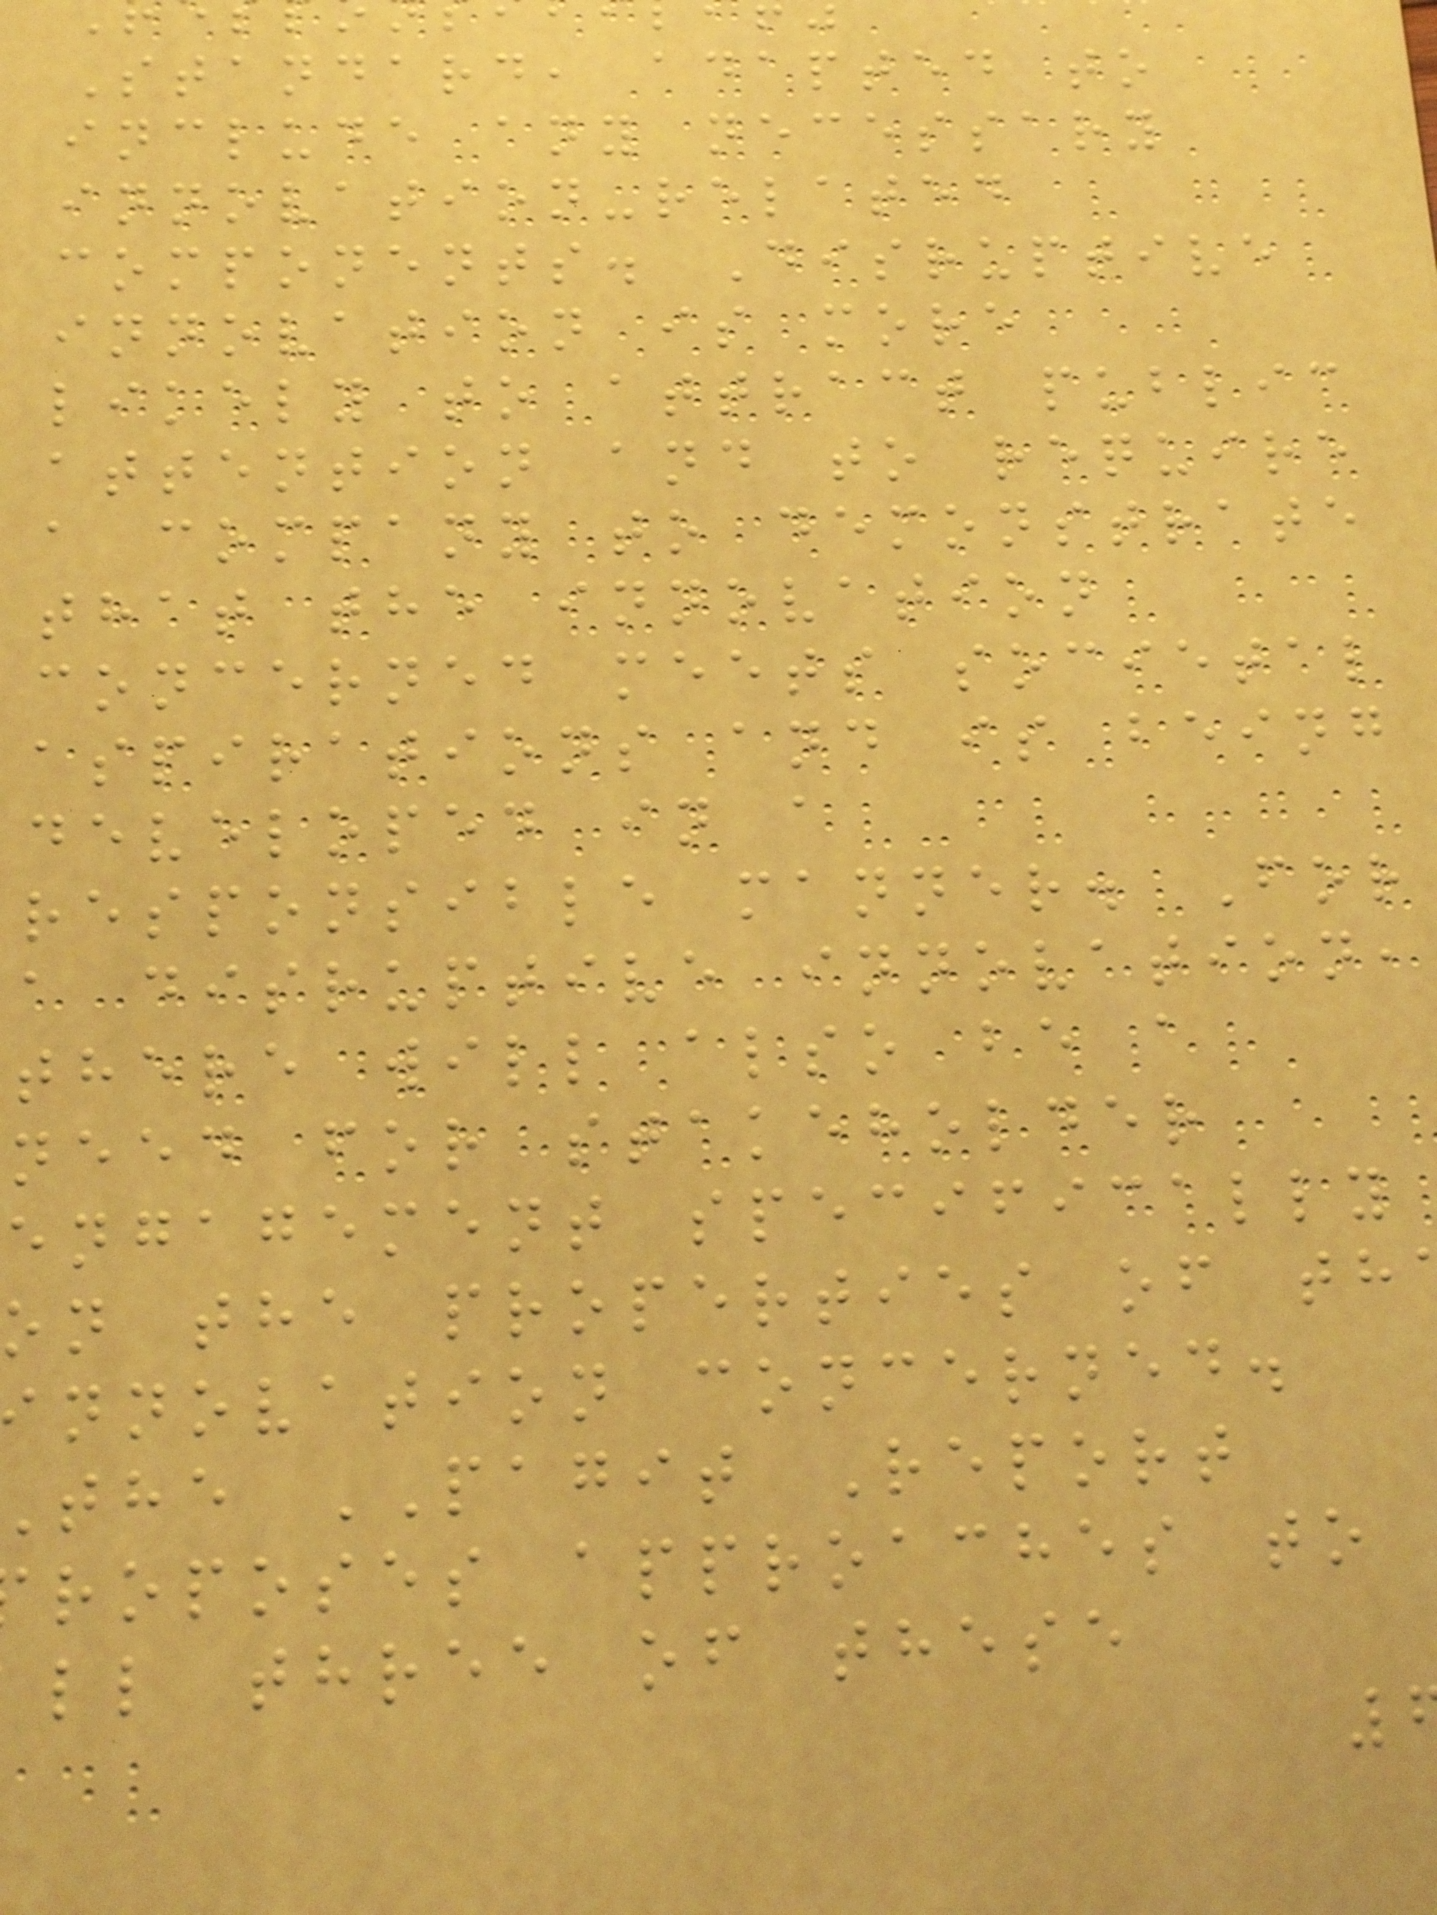Standard, adapted to
include any necessary
innovation-related
components. Disruptive
innovation is more
likely to attract public
attention and to require
a company to demonstrate
that the innovation
concerned meets societal
aspirations and is being
developed in a
responsible manner. For
a disruptive innovation,
there will also be a
need for stakeholder
engagement specifically
on the properties of th
nnovation concerned.
the PAGIT Report
roposes approaches to
ll three of these
